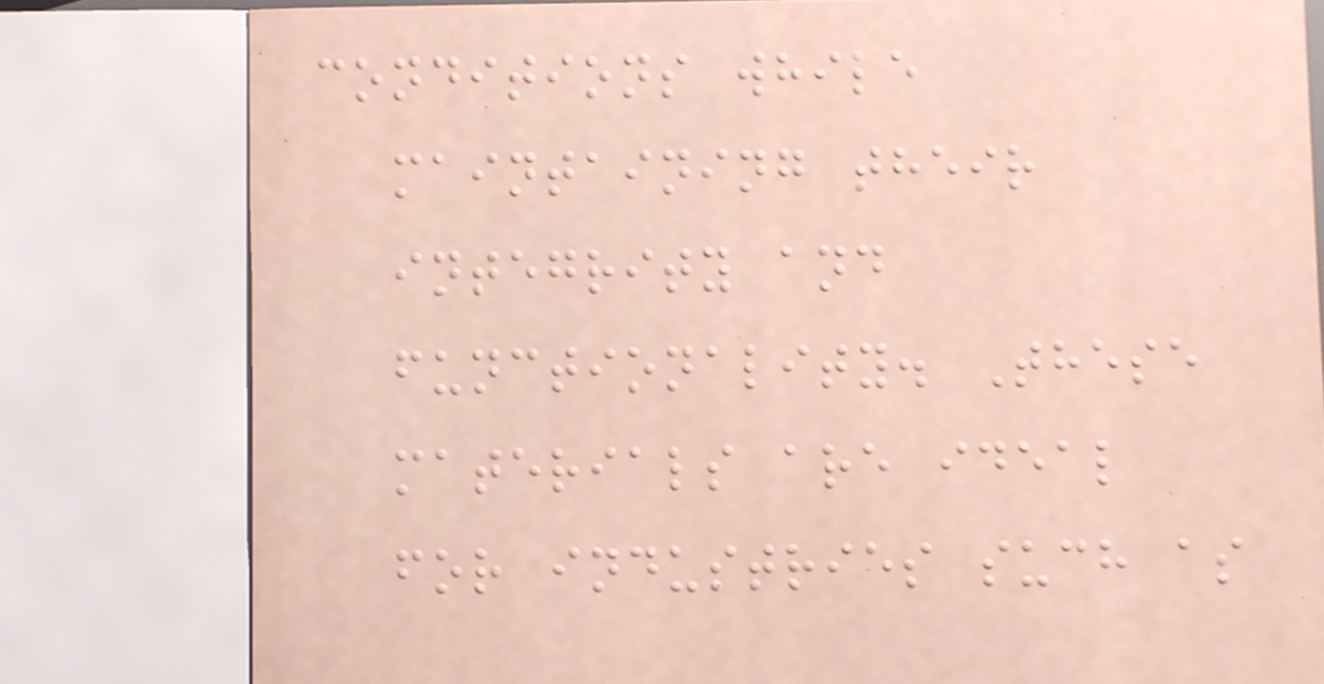conditions while
maintaining their
integrity and
functionality. These
materials are ideal
for industries such as
